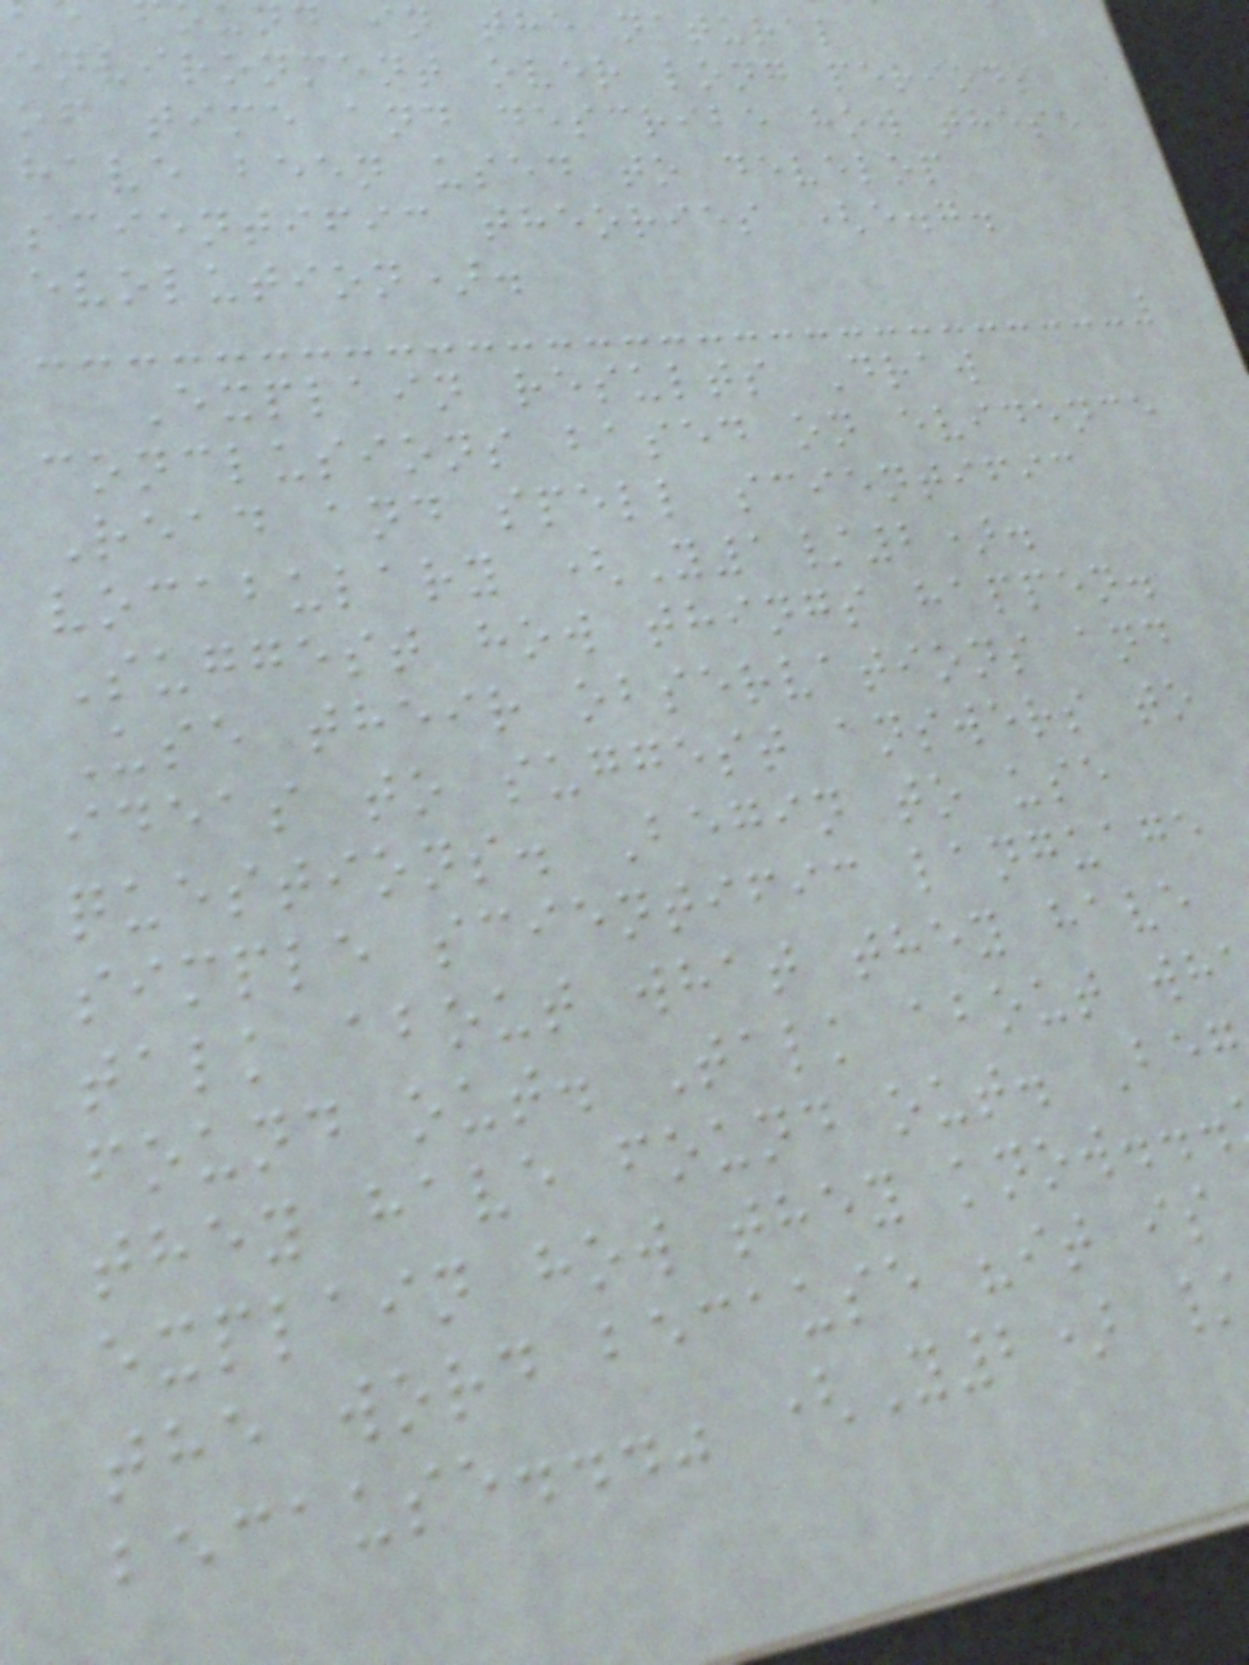nd in the natural
environment over long periods
of time and describe how these
have been used to develop
scientific theories (e.g.
evolution).
Explain results Draw
conclusions based on evidence
Read and spell scientific
vocabulary (Y1/2).
Suggest how things happen.
Use their observations and
ideas to suggest answers to
questions. Begin to use
simple scientific language
talk about what they have
found out. Talk about wh
they have found out. Beg
explain how they know...
the word because "it is
because..." (Y2) /
